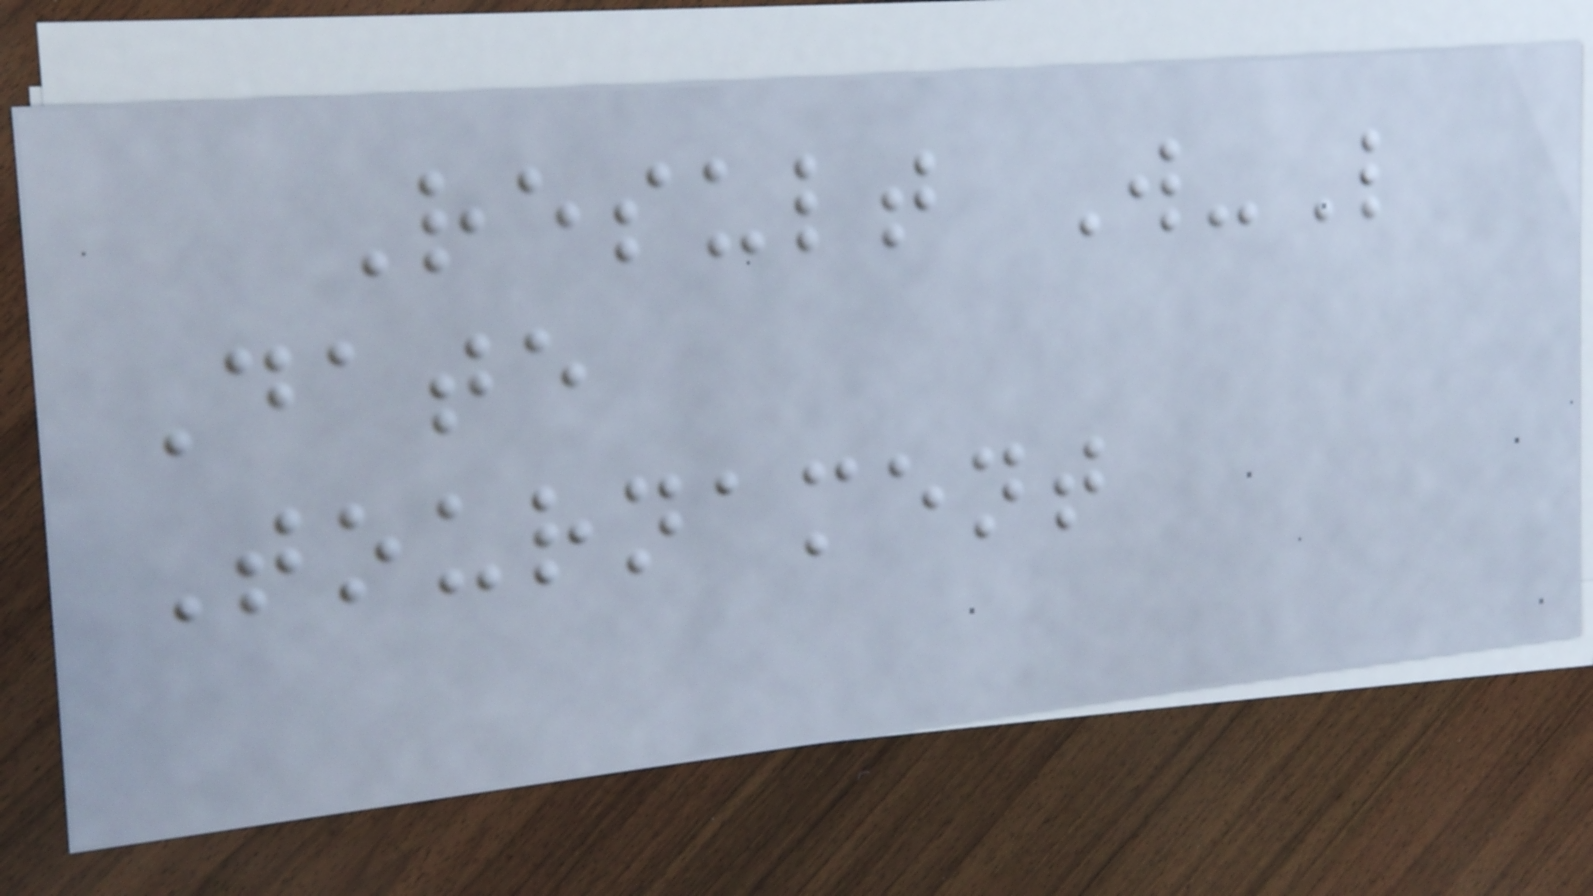Result W-L
Date
Tournament
